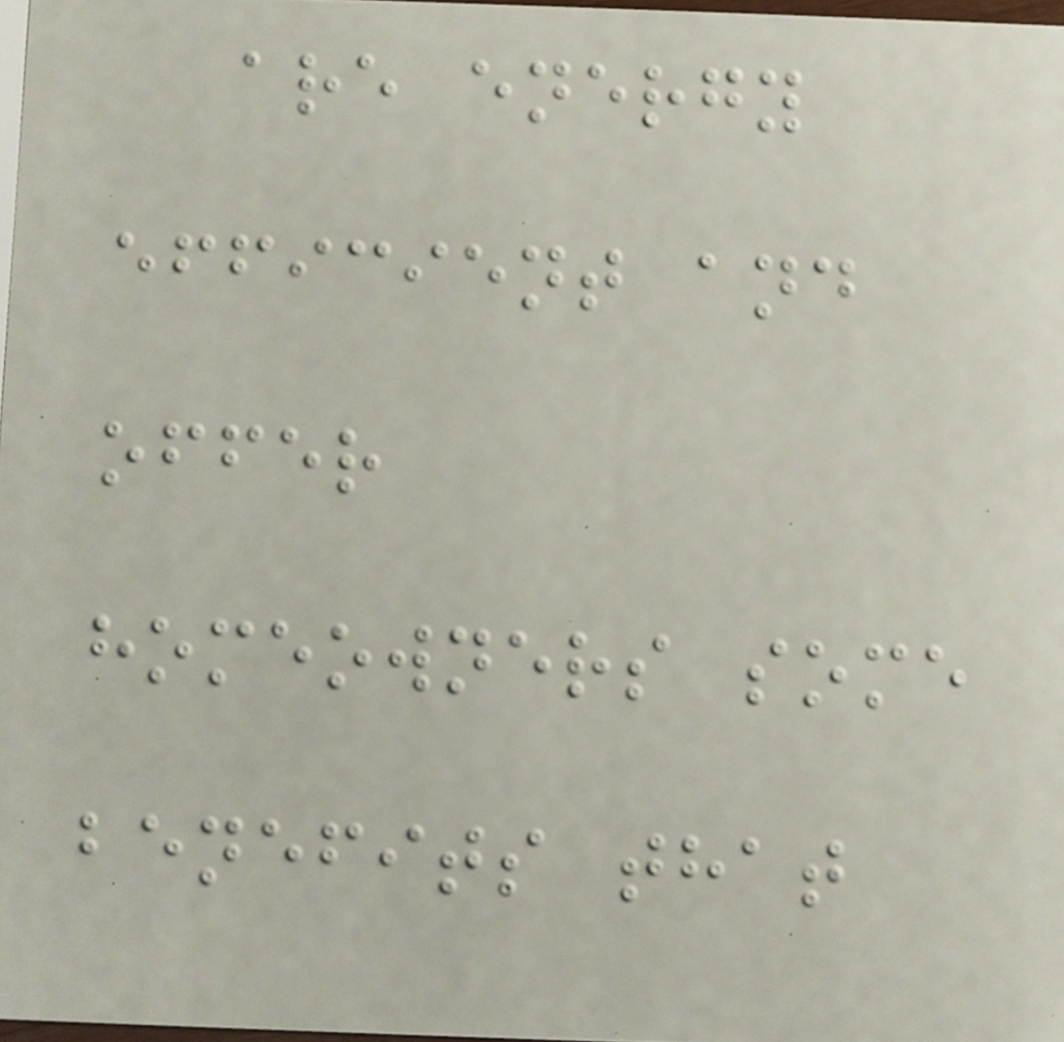are energy
efficient and
offer
homeowners some
benefits that
